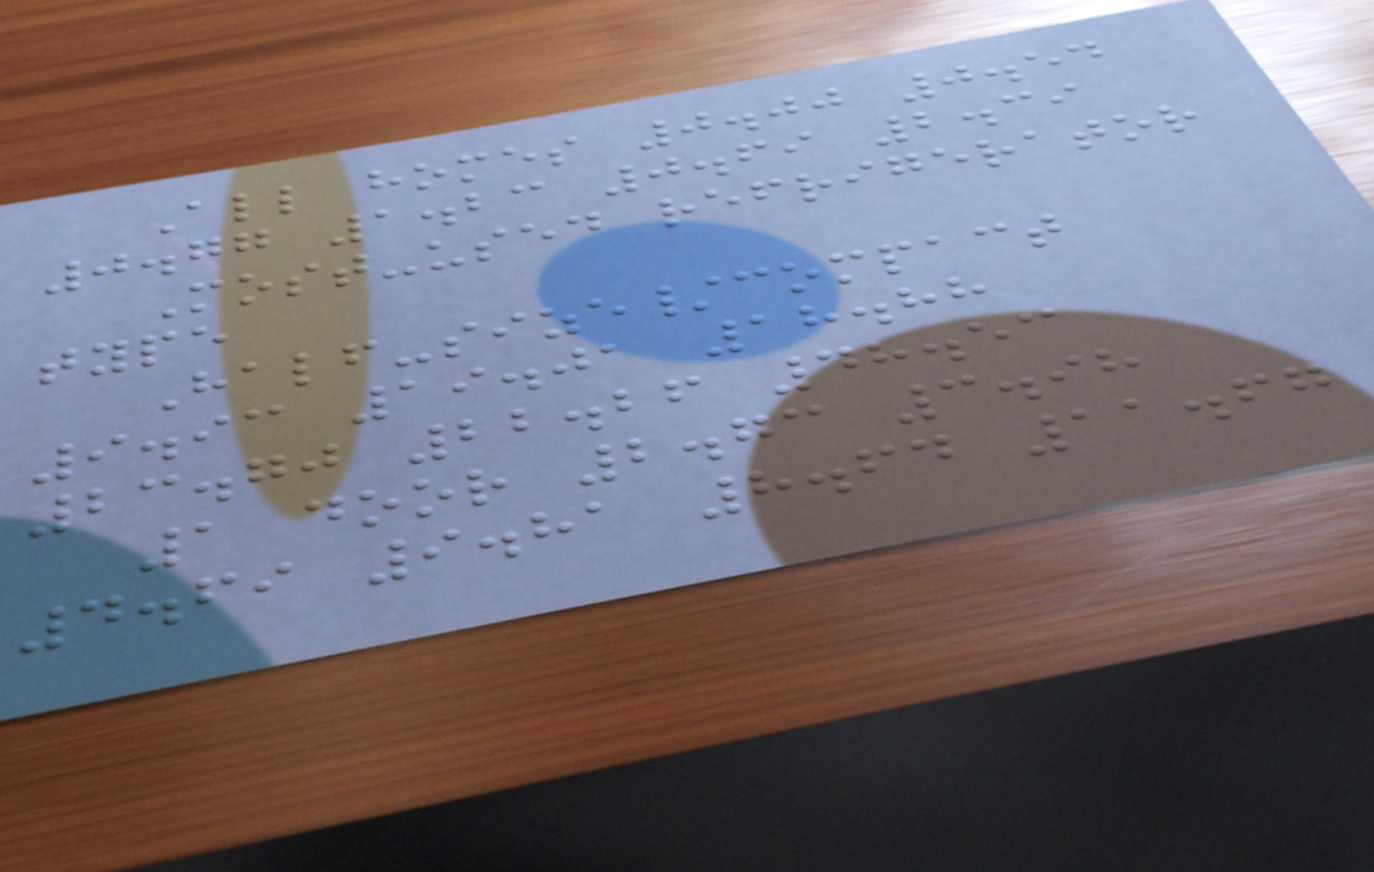All homes 0.00 0.54
0.77 1.23 0.69 2.39
Most-used refrigerator
type
Half-size/compact
9.93 19.01 18.88
23.70 22.26 48.53
1 door 2.73 3.98
4.69 9.81 8.64 11.67
